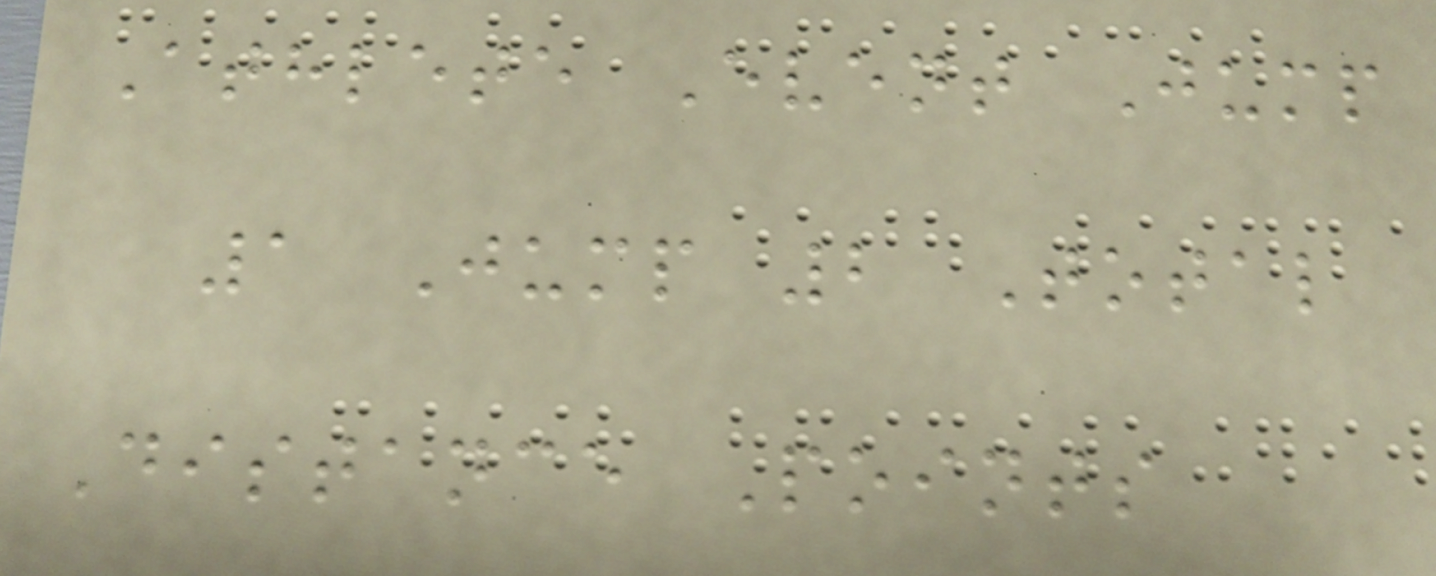Athlete Event Jump
1 Jump 2 Total
Distance Points
